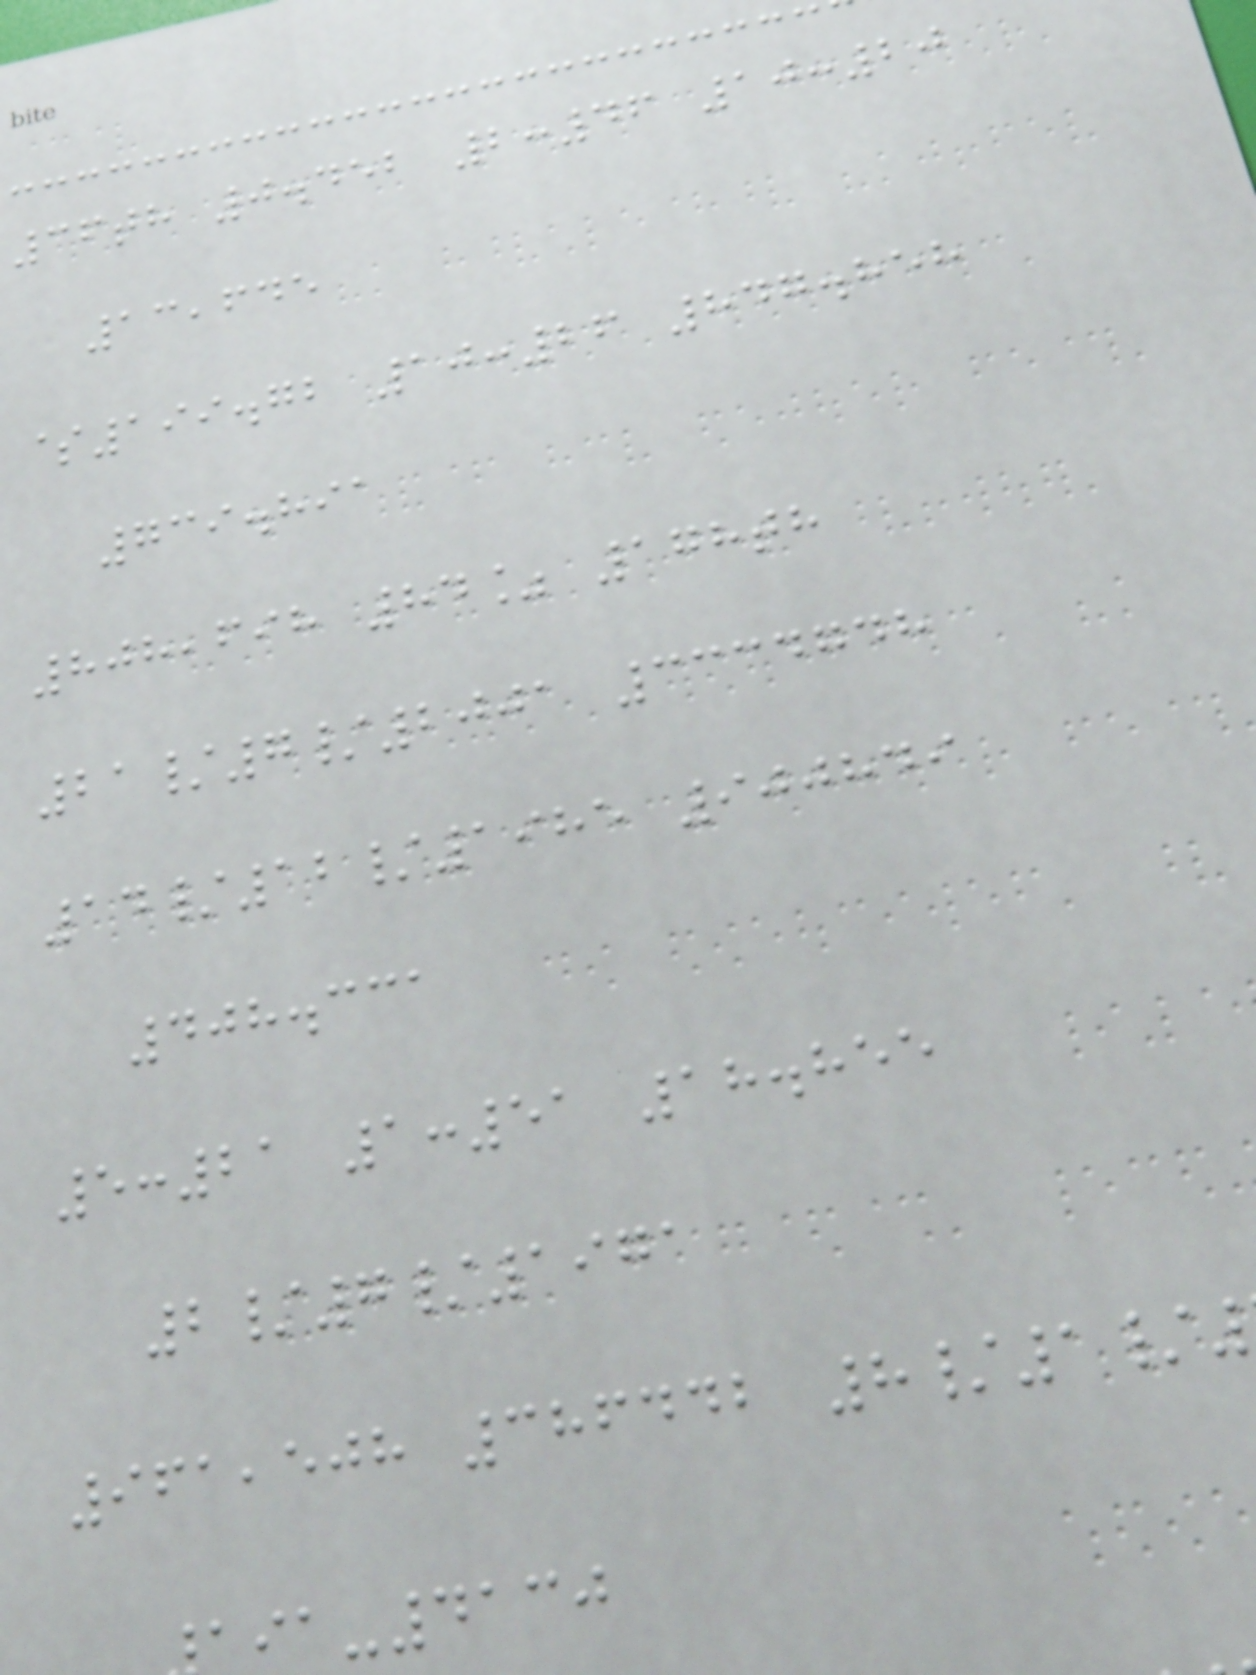36th 0.452 2:46 10:20
13,645
$199.72 10:26 847.858
739.891
808,698 84% 178th
21/7/2001 3334748
14/12/1985 900849
408.331
5:21 1:51 18.855
2/7/1971
961,508 386442 8/1/
-4130
